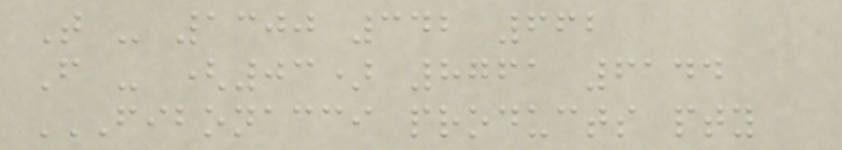T - 1300 342 662
F - (03) 8761 6144
FIBONACCI PRODUCTS PTY
